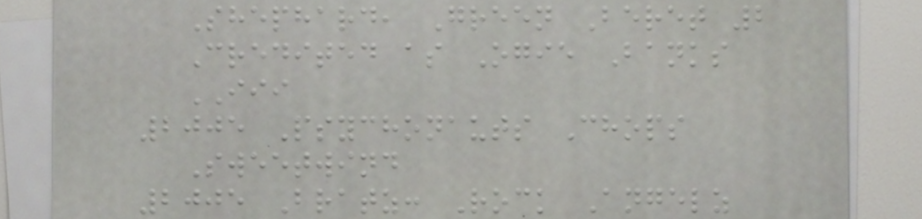Shephard, Green Beret 2
Credited as Ogie Banks
III
2005 Psychonauts Chops
Sweetwind
2005 Bratz: Rock Angelz
